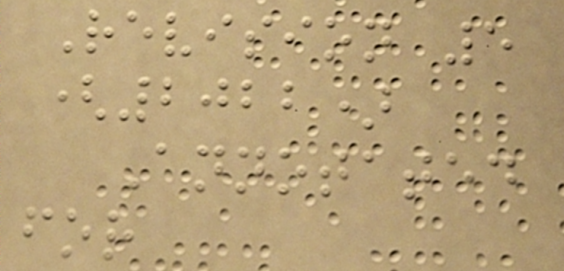Revision 5
(2022)
Annotated
for
